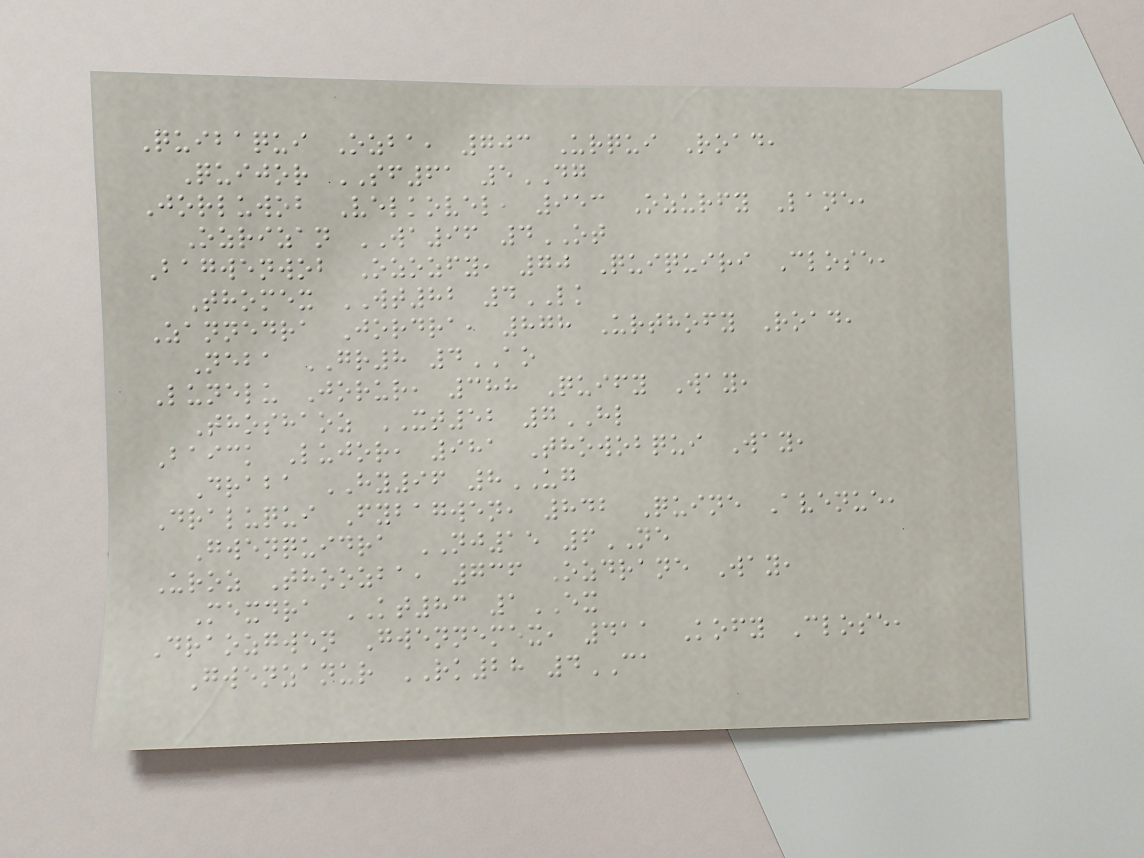Quibaqui Ozba, 703 Urqui Road,
Quijor SF61 5DG
Jorluwob Velkovel, 953 Ozurfy Lane,
Ozrizan WA96 4OT
Bagwenwob Ozozfy, 70 Quiquiri Close,
Thomex WT82 4LK
Zannedra Jordra, 878 Urthofy Road,
Neba GR8 4AO
Lunelu Jorur, 388 Quify Way,
Thoshaoz XT52 7HL
Baick Lujor, 981 Thowobqui Way,
Draba HY96 8UG
Draluqui Fybagwen, 842 Quine Avenue,
Gwenquidra NJ15 6NE
Uroz Thoozba, 736 Ozdrane Way,
Mexdra KT83 1EX
Draozgwen Gwennemex, 411 Kofy Close,
Gwenzanur RK28 4CA
